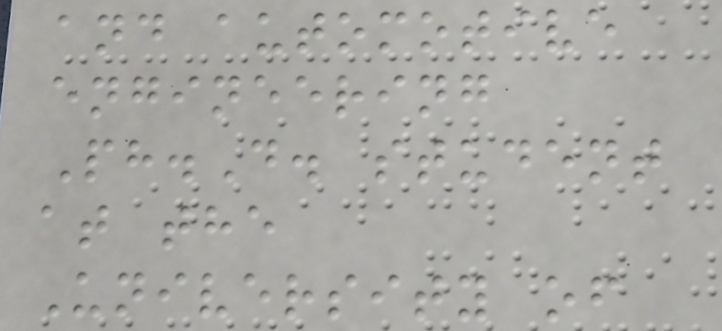and automotive
engineering
Ph.D. student
at the
University of
